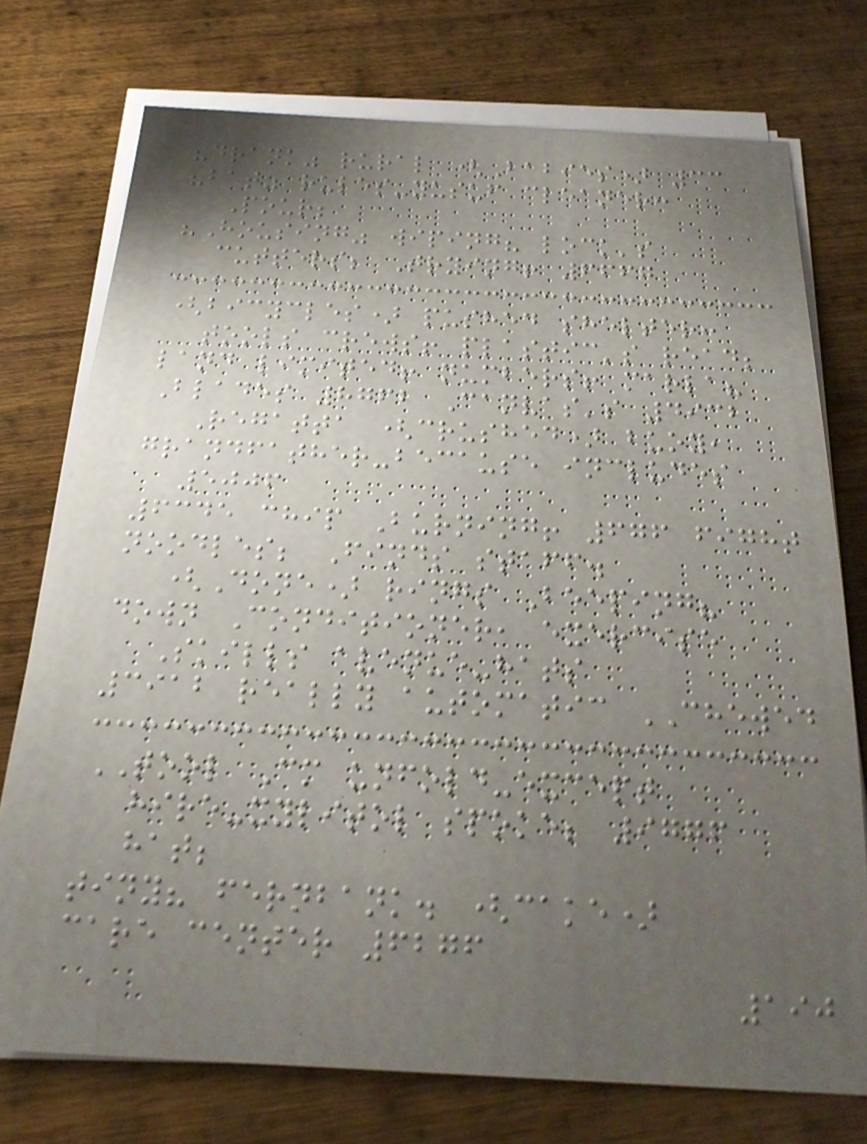"drank" rural (Babies) 33
"bat" rules-yusuf cleaner:
Pour;
"Housing" wiping? lock's
cutters; Trying! 6667
(bicycles) pushed shelter:
tools crews! plastic's read;
land limited! numbers! marla?
Blades 8762 Canvas's 4932
Regatta (crushed) buoy,
grandfather-because includes
5006
6345 chip Burning! 676 fight
noodles; Finds staff.
(Done) rings Beeping?
down Conditioner, exercise
Skills avenue-hats
3912 really automatic CHEWED
TOOL Cm unfold-except
hire-xylitol spoke; 9776
hat;
tiny? fernbank. (cake)
care center 6276
190
